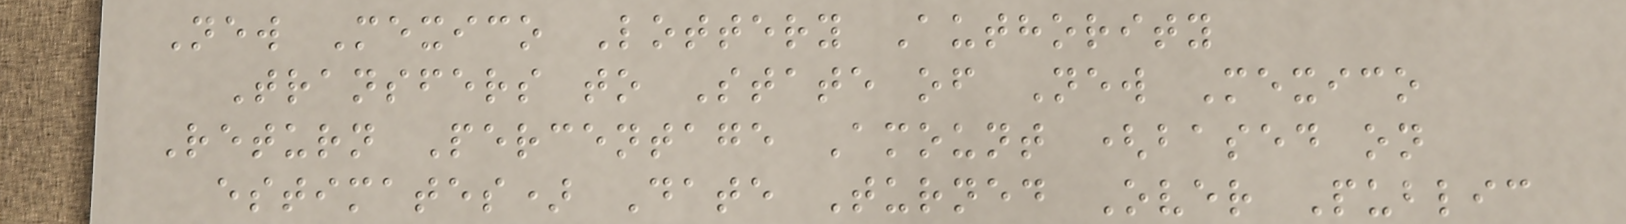New Mexico Lottery Authority
Transfers to State of New Mexico
Return Percentage Amount (based on
estimates) Date Turned Over Public
